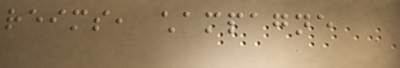reims, champagne
